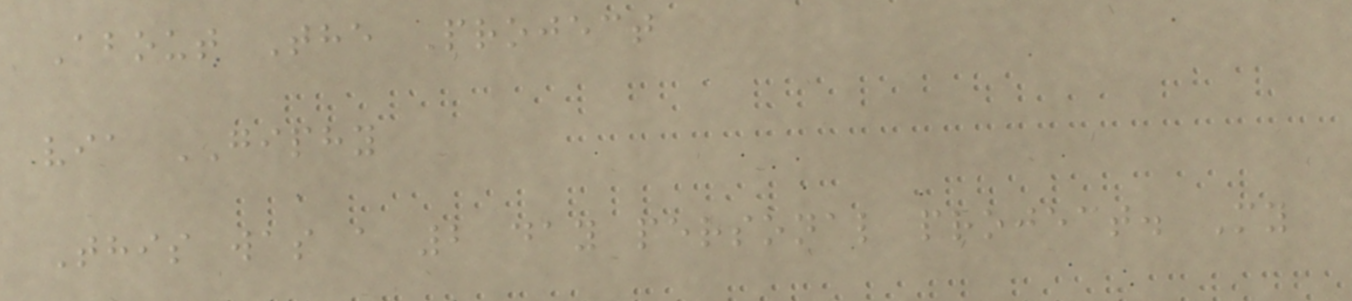About The Project
via GIPHY
This was a 2 day personal project. My
